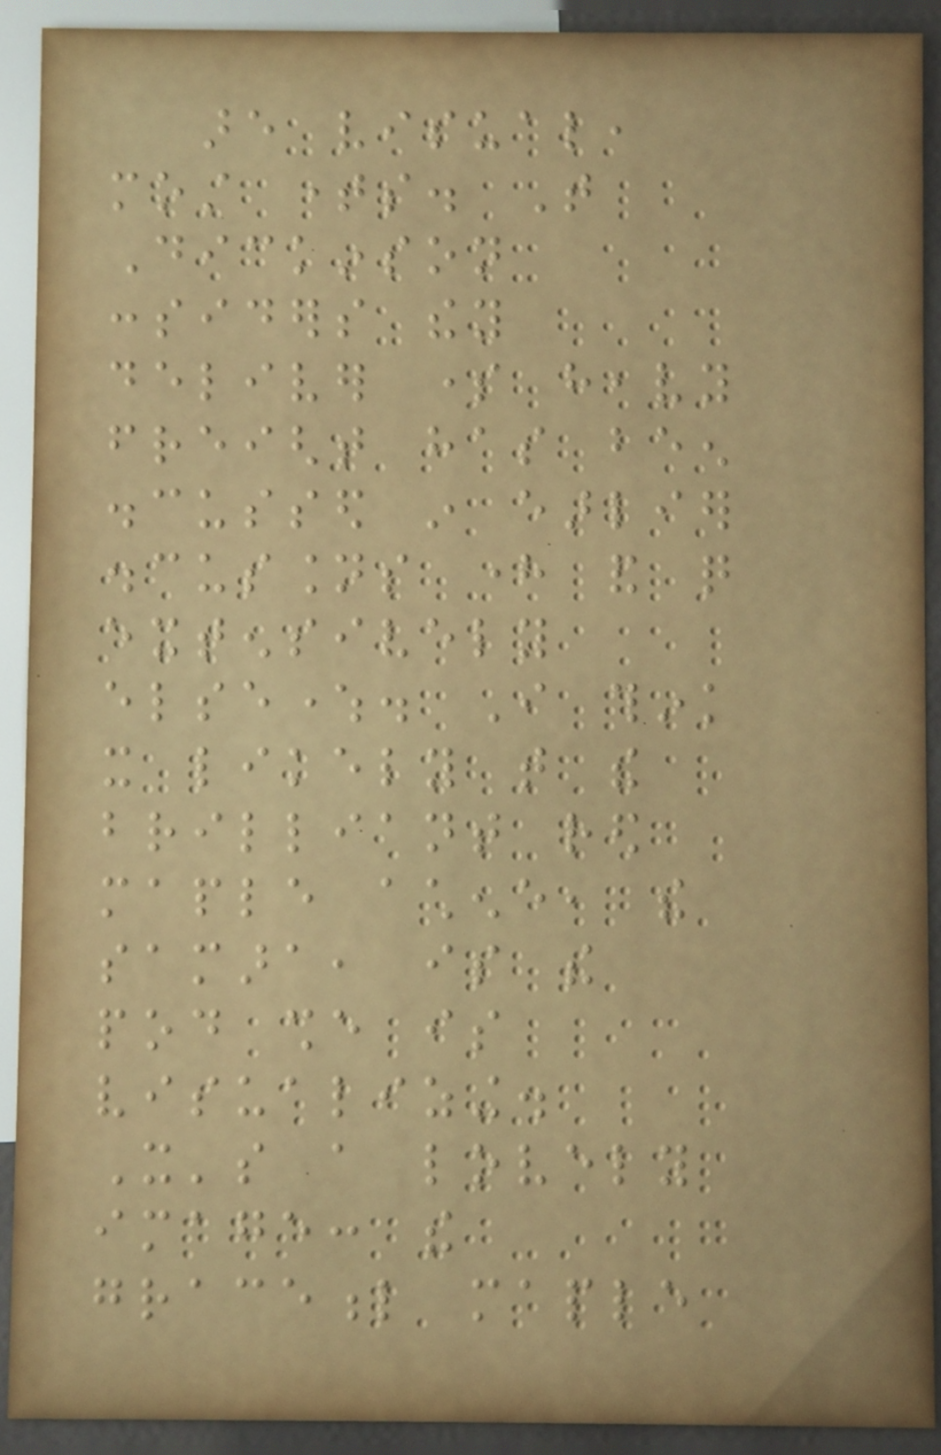are visual,
most times. That
Dickinson
considers they
deliver some heavy
freight has been
discussed in earlier
discussions here and quite
extensively
elsewhere. I think
it likely that the
brilliant red
maple achene, the
samara, is the
pod she is
visualizing.
It's a lovely
image: the
graceful maple
